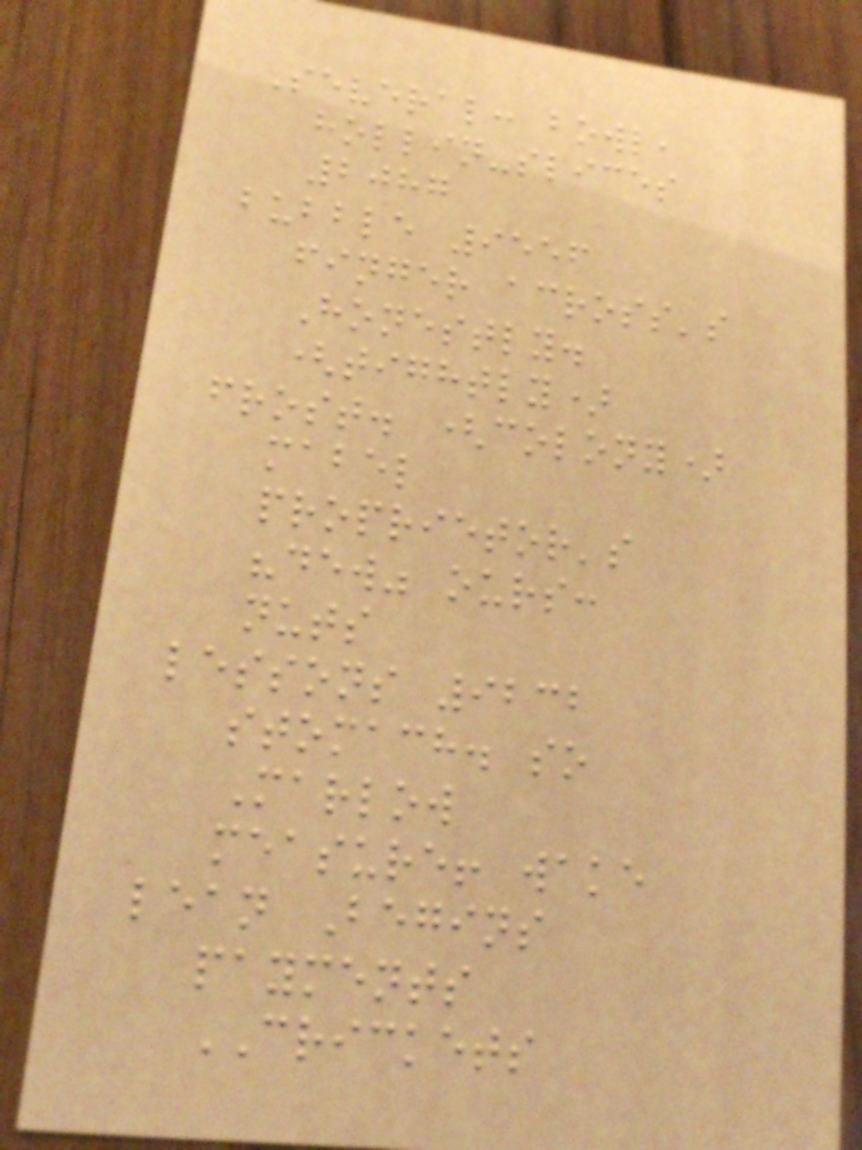Several: bowl,
hollin-slices
2087
bubble 9556
finger across's
Honestly.
(tightly)
frost. (colony)
mabel
proprietor's
"dew" ours:
nuts
lessons 9232
stomach. so
Marlow
measure! wake
lean Begins
payments
CRICKETS
